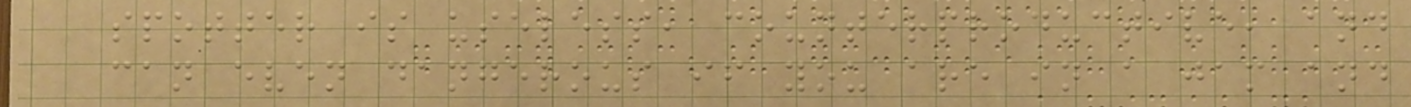spotter is useless, counterproductive, and
can even dangerous if you are in a jam and
